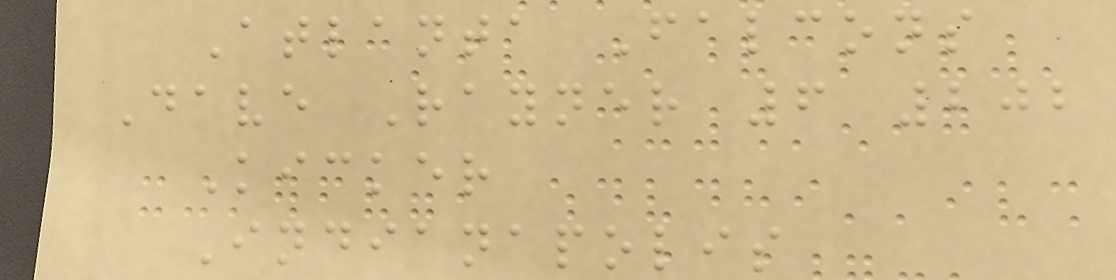Atlanta Falcons
Dave Rayner 6 202
Kicker
Indianapolis
